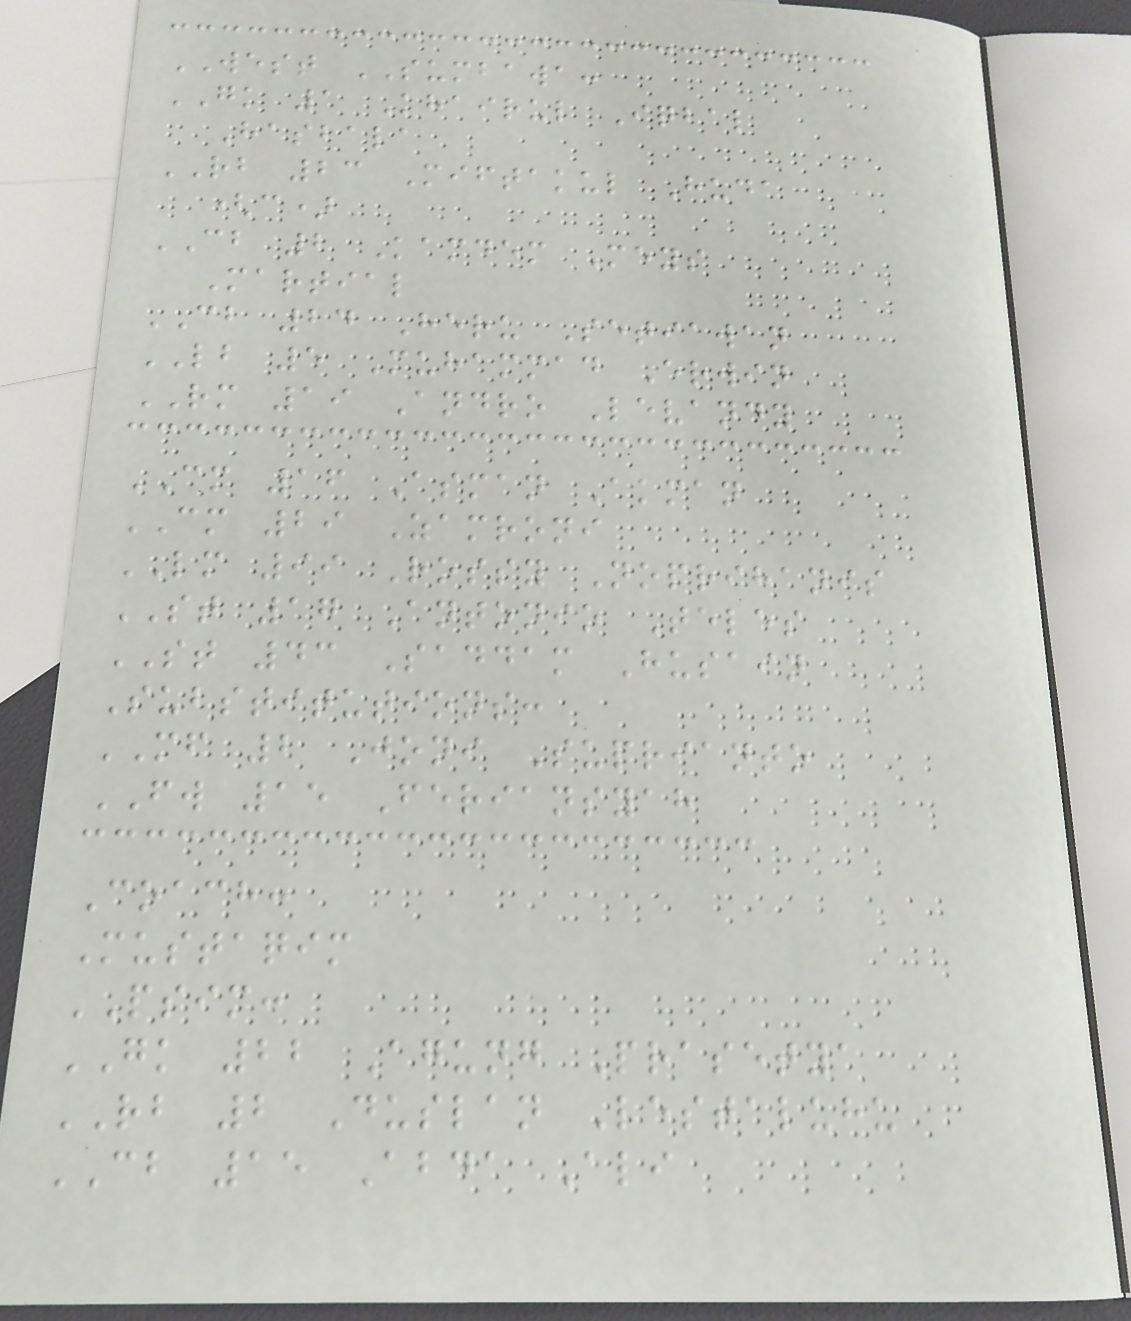WEST SUMBAWA:
GK 1 Khairul Iqbal
Hasbala
RB 23 Miftakul Huda
(c)
CB 2 Kamdem Meys
Martial
CB 24 Heru Setiawan
LB 5 Muhammad Erwin
RM 19 Andro Levandy
CM 16 Asman Akman
CM 29 Zamroni
LM 99 Rossy Noprihanis
ST 17 Antonio Teles
ST 43 Saddam Husain
Substitutions:
MF 2 Joni Suprianto
FW 15 Feriansyah
Coach:
Mustaqim
PSIM:
GK 22 Agung Prasetya
RB 2 Duslan Lestaluhu
CB 15 Abda Ali
